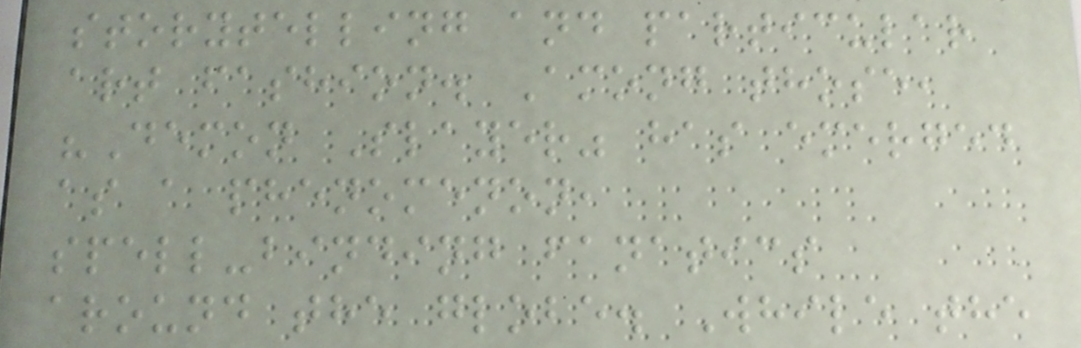storytelling and particular
art fashion. Among those,
"Demon Slayer" has emerged
as a phenomenon,
spell-binding fanatics
around the globe. While the
